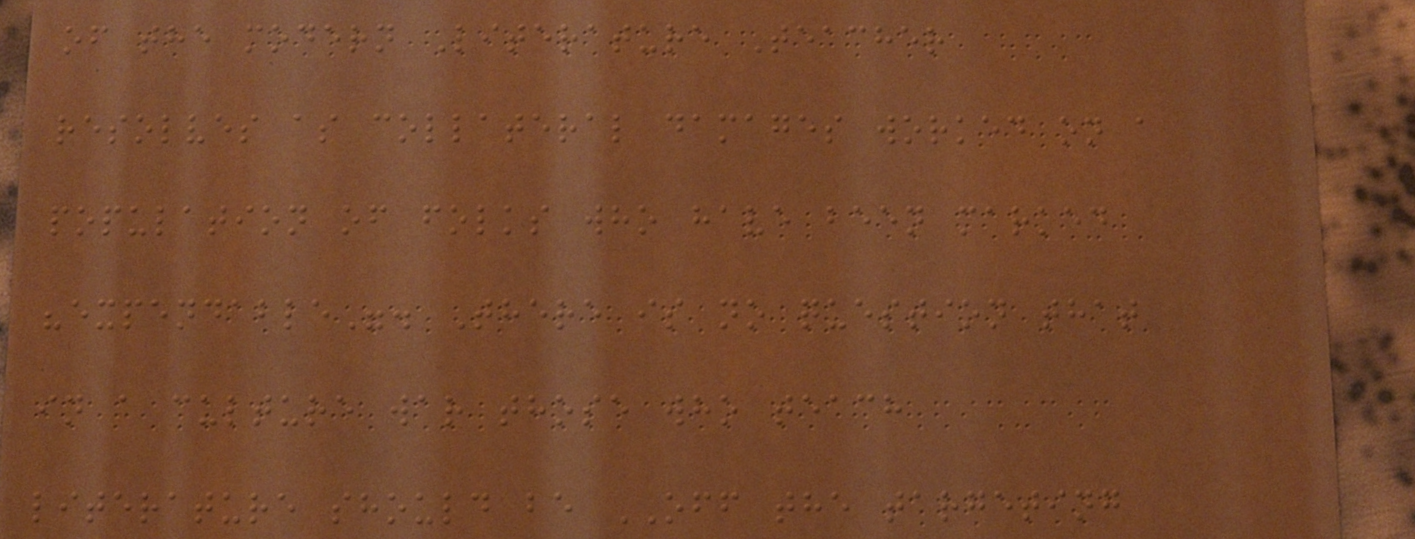of the modern Literature Teacher
resolves as collateral damages worked on a
population of folks who have been marked
"expendable". There is no question that
in a culture war those who teach
literature should be OFF the targeting
